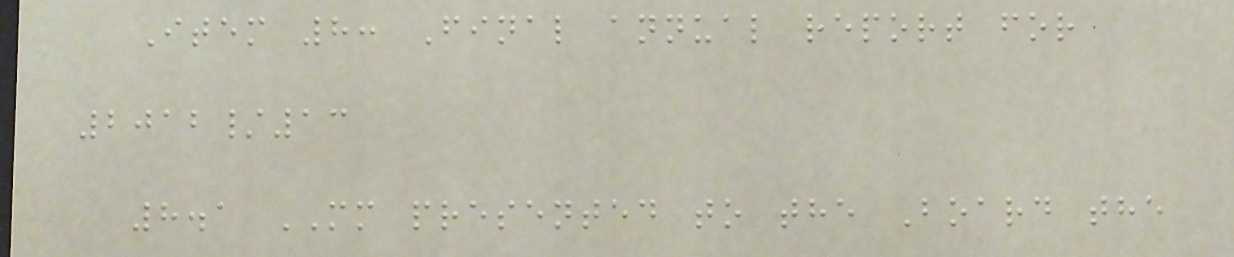Item 8: Final annual report for
2012/13
8.1 MM presented to the Board the
